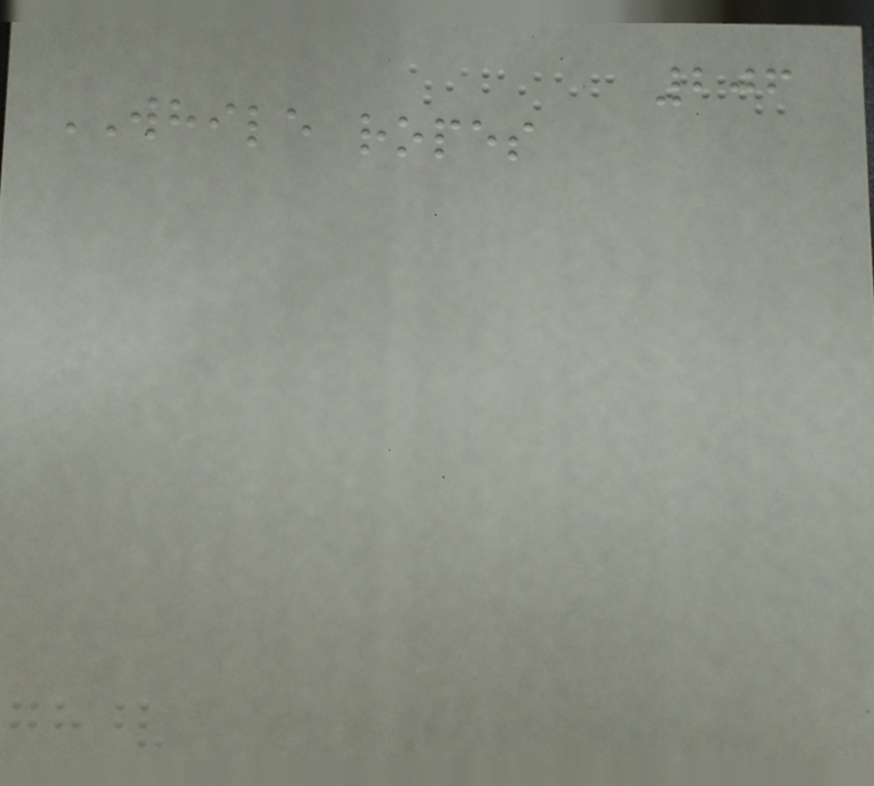206
WHILE ropes
